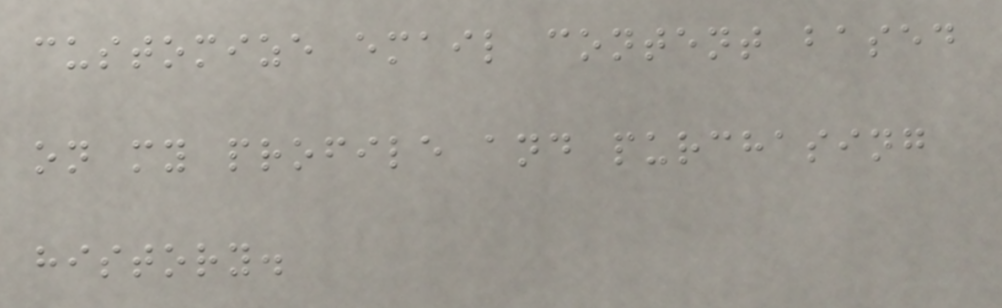customize email content based
on my profile and purchasing
history.
